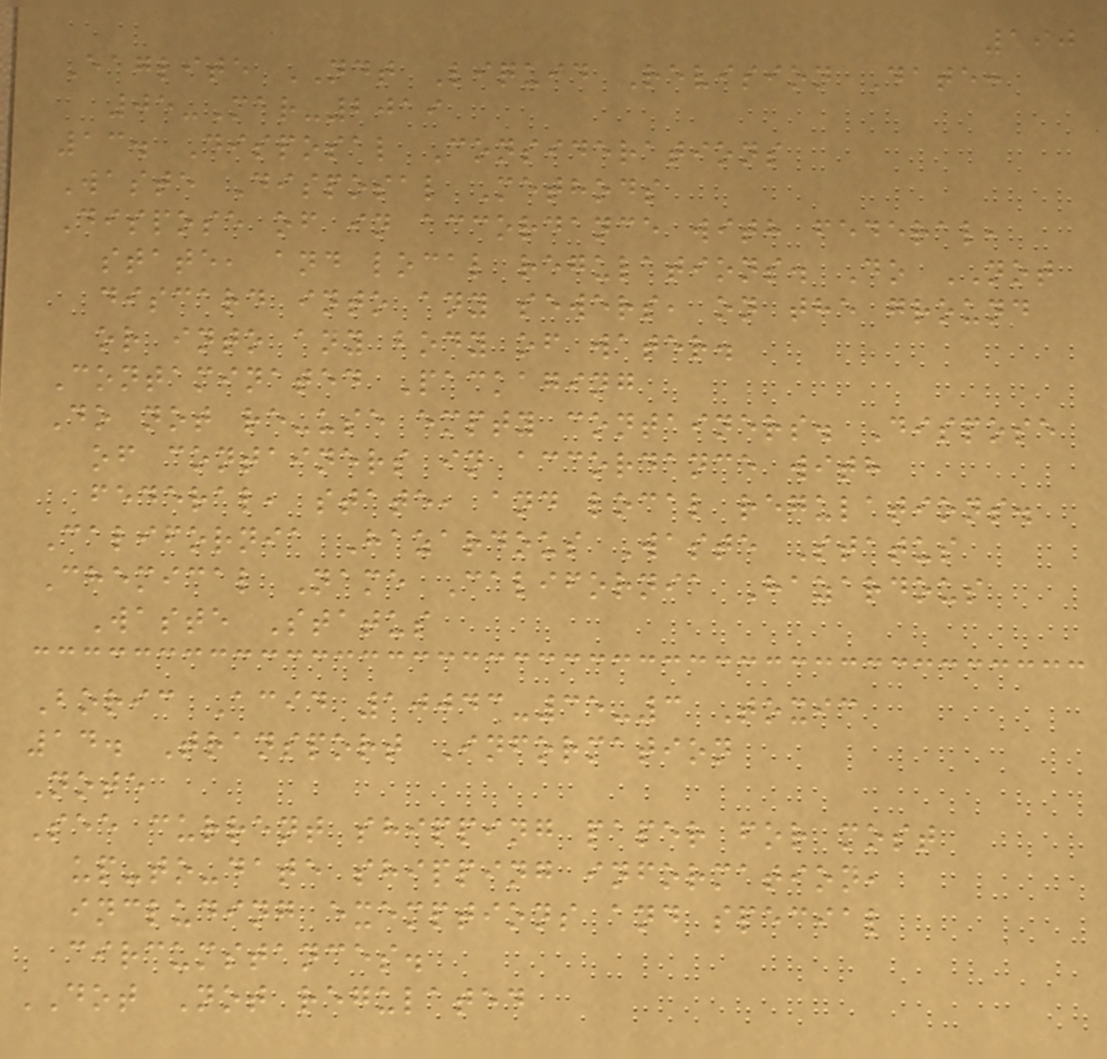190
Eaglite NDT Liquid Revision Date:
05-Mar-2019
13. Disposal Considerations
Waste Disposal Methods
Dispose of in accordance with federal,
state, and local regulations. Do NOT
discard into any sewers, on the ground
or into any body of water.
Contaminated Packaging
Do not re-use empty containers. Dispose
of containers in accordance with
federal, state, and local regulations.
California Hazardous Waste Status
Chemical Name California Hazardous
Waste Status
Boric Acid 10043-35-3 Toxic
14. Transport Information
Note
See current shipping paper for most
up-to-date shipping information,
including exemptions and special
circumstances.
DOT Not regulated
